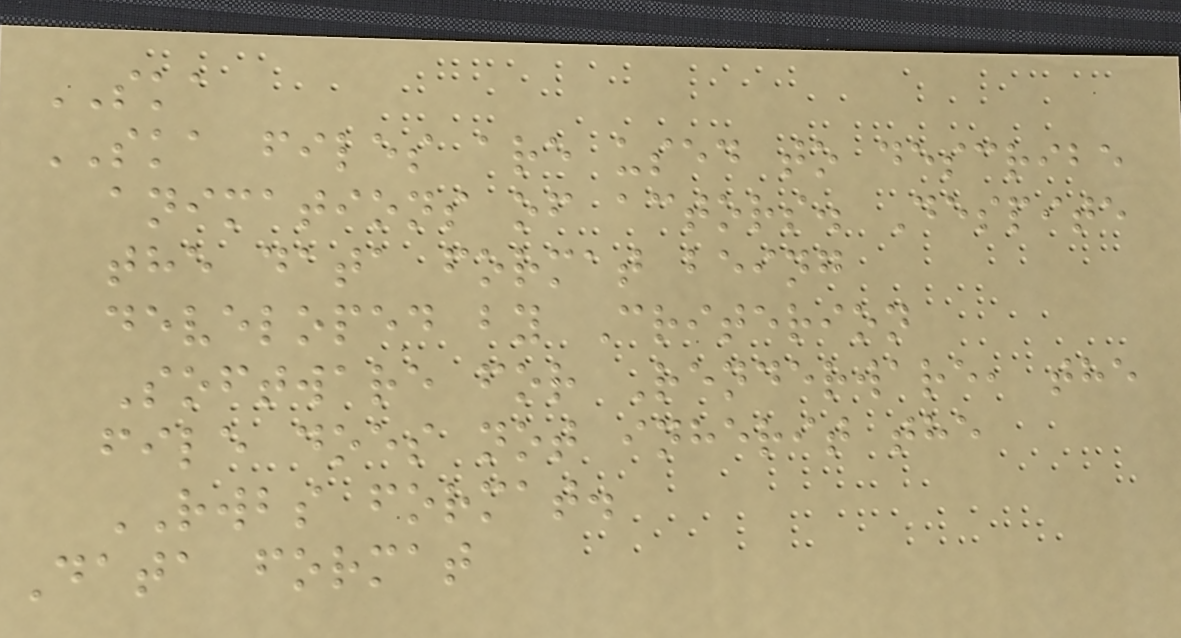SKA
SKA files are used to describe
animations of actors. Despite
the data format being
developed by Criterion
Software for Renderware, the
file does not inherit the
RWBS format.
Data format
